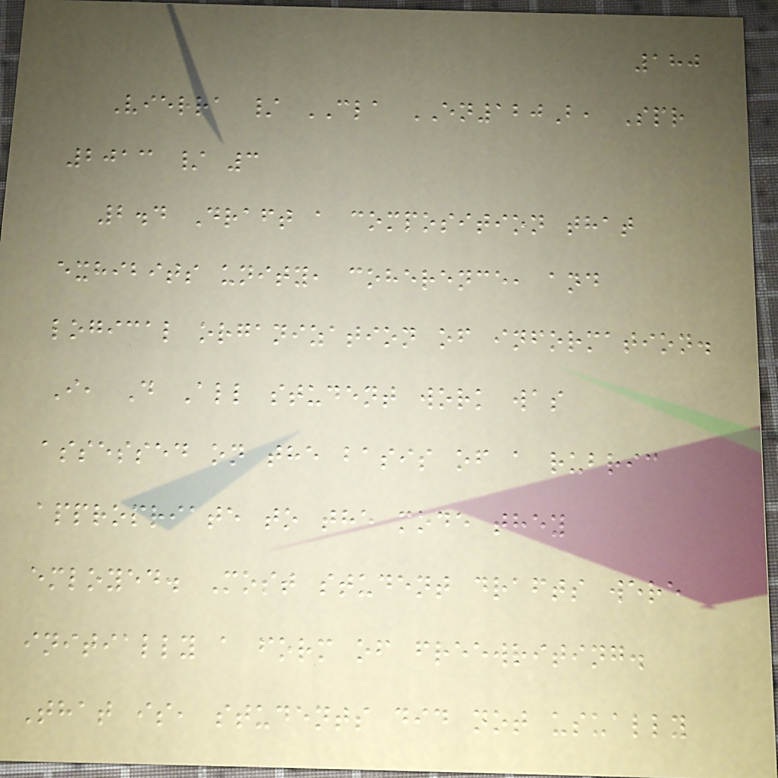180
Vierra / CLA EN120B, Spr
2013 / 3
2.4 Draft a composition that
exhibits unity, coherence, and
logical organization of information.
I, D All student work was
assessed on the basis of a rubric
appropriate to the mode they
emloyed. Most student drafts were
initially a form of freewriting.
That is, students did not usually
